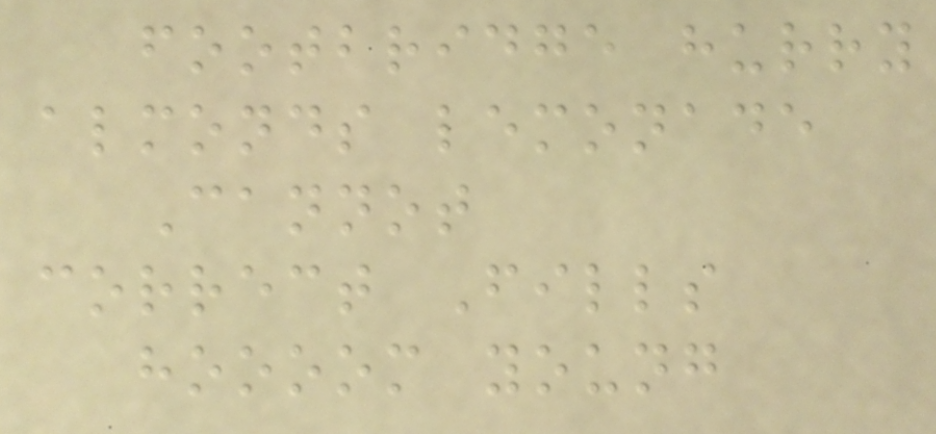footbridge hurry
almonds lemonade
Cannot
correct Fills
hoooom young
